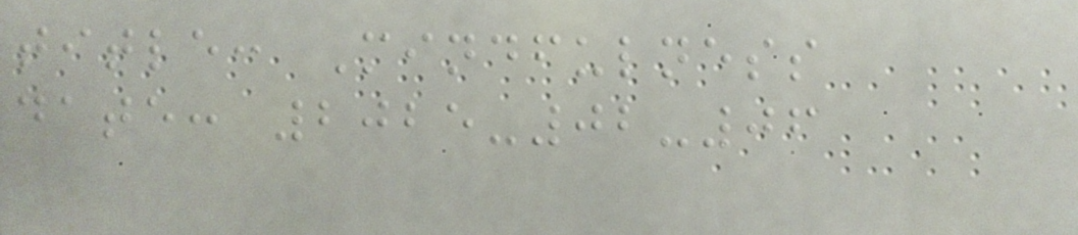title: Mindfulness
date: 2025-02-06
